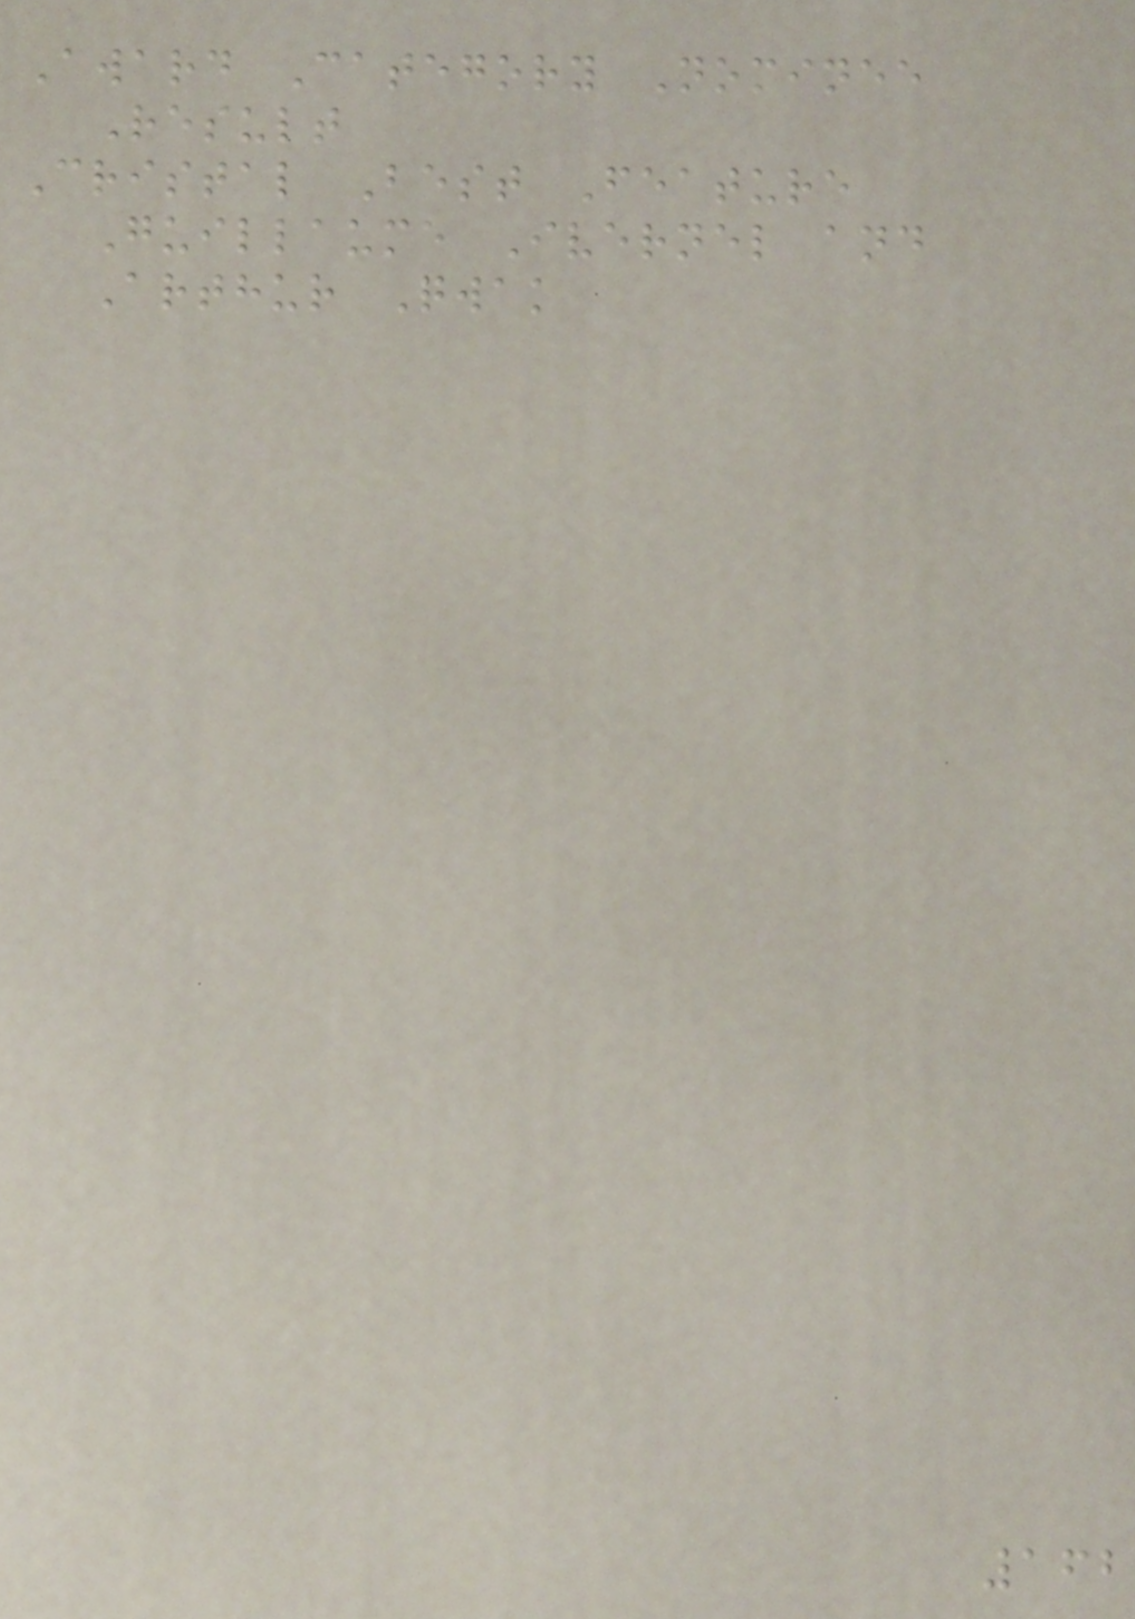Award Category Nominee
Result
Cristal Best Feature
Guillaume Ivernel and
Arthur Qwak
162
